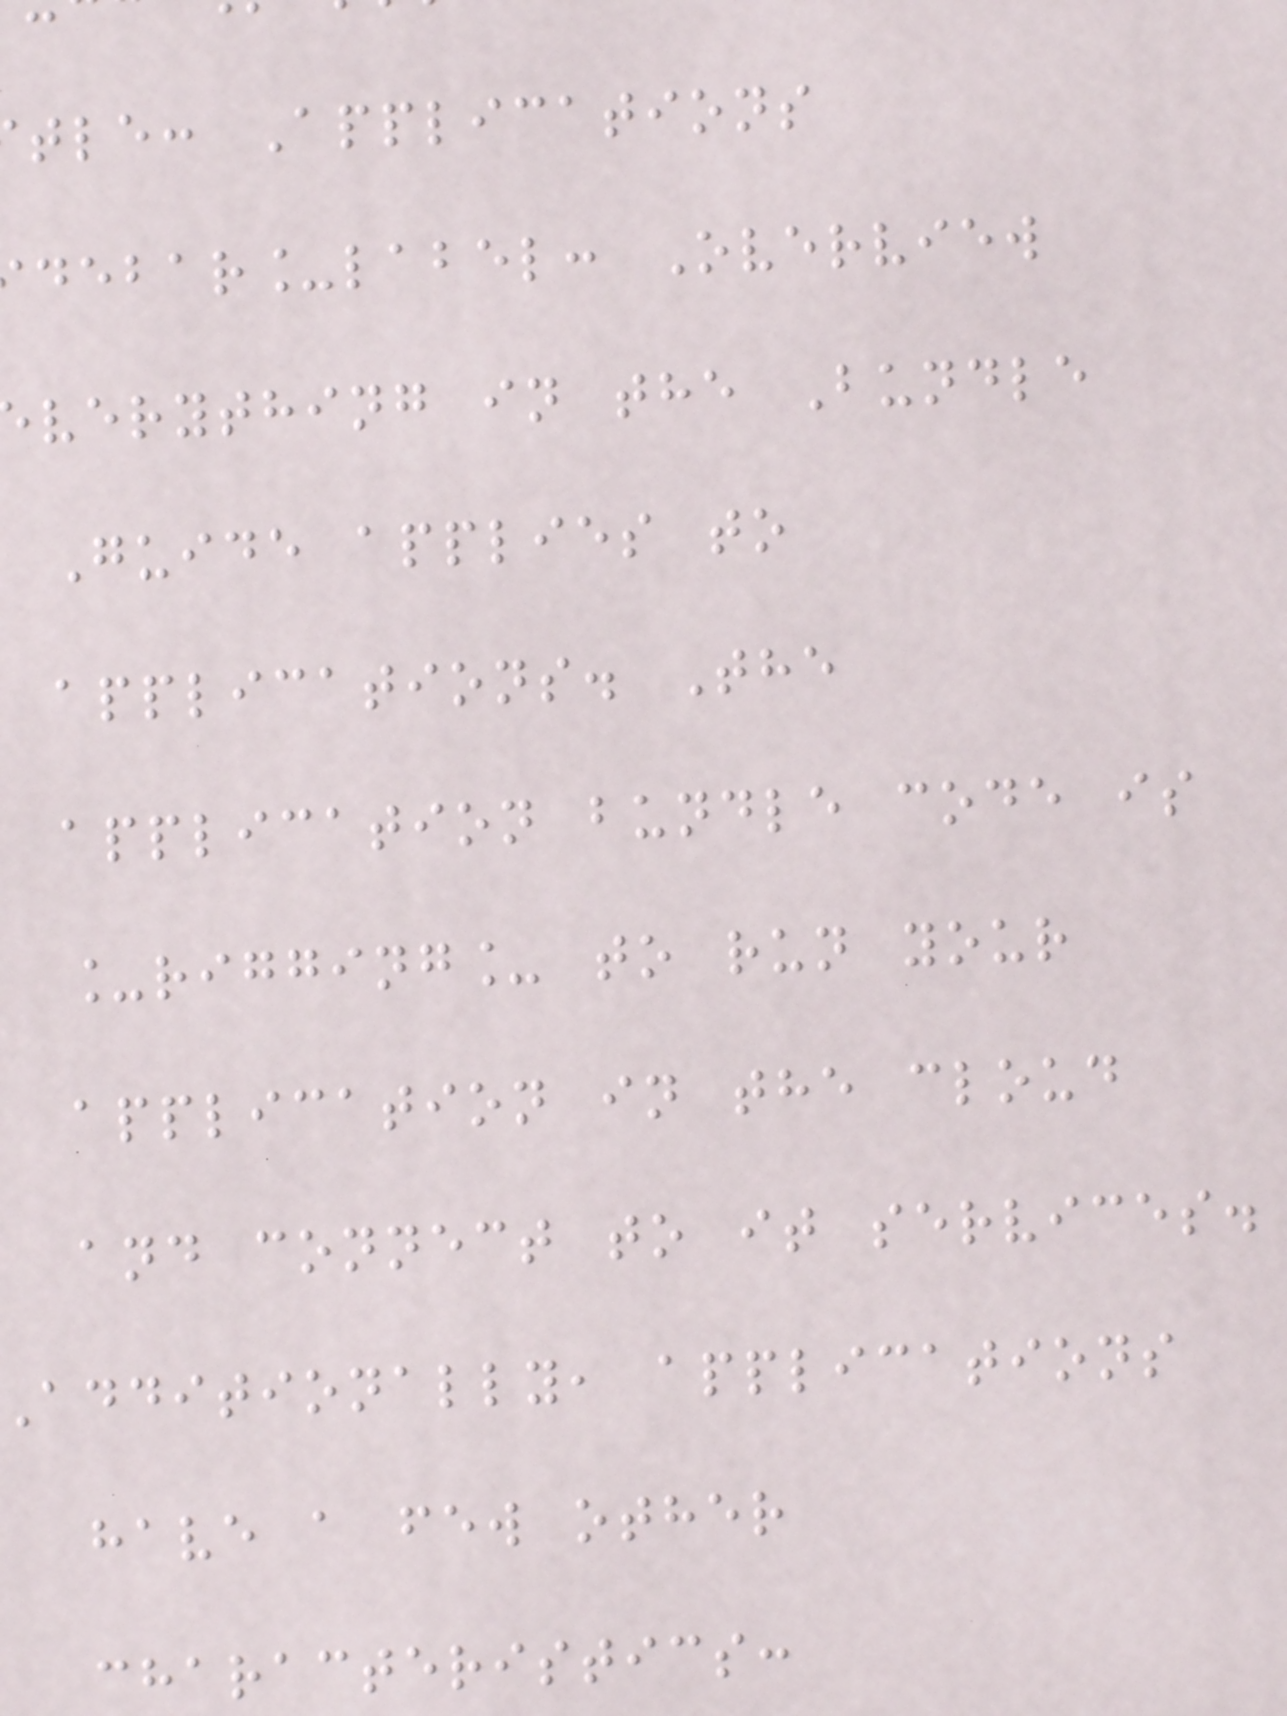tle: Applications
debar_label: Overview
verything in the Bundle
Guide applies to
applications. The
application bundle code is
_rigging_ to run your
application in the cloud
and connect to it services.
additionally, applications
have a few other
characteristics:
